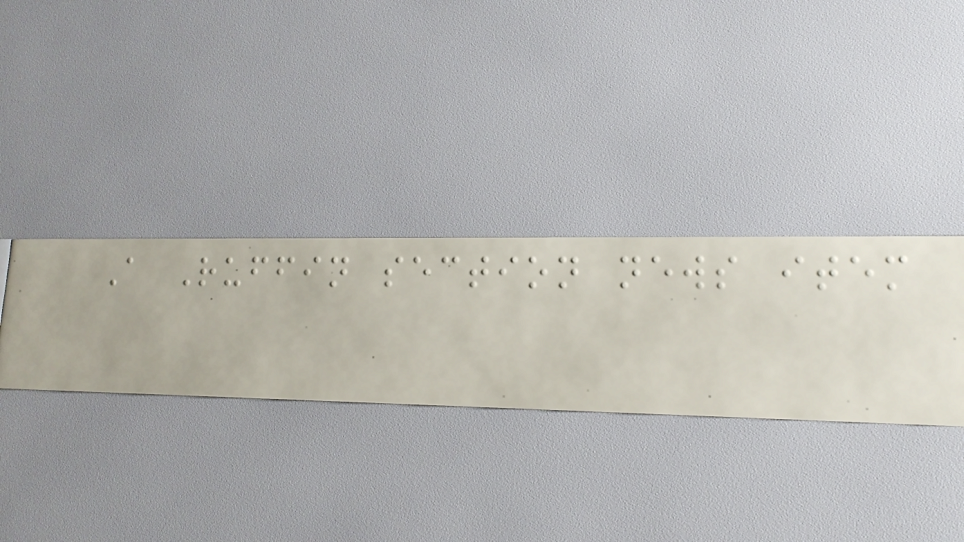A Ruffin section news item
